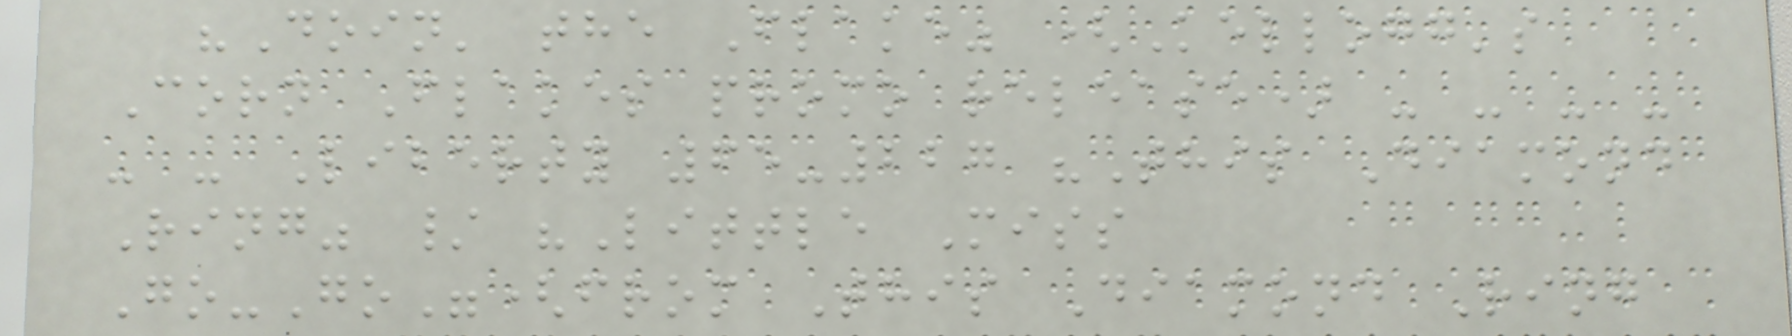"Doin' the Flake" (Kellogg's
Corn Flakes promo release) - - - -
- - Liberty 65-227 "This Diamond
Ring" / "Little Miss
Go-Go"(from This Diamond Ring
